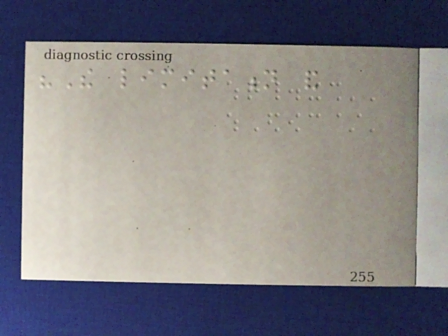"The limitation and
